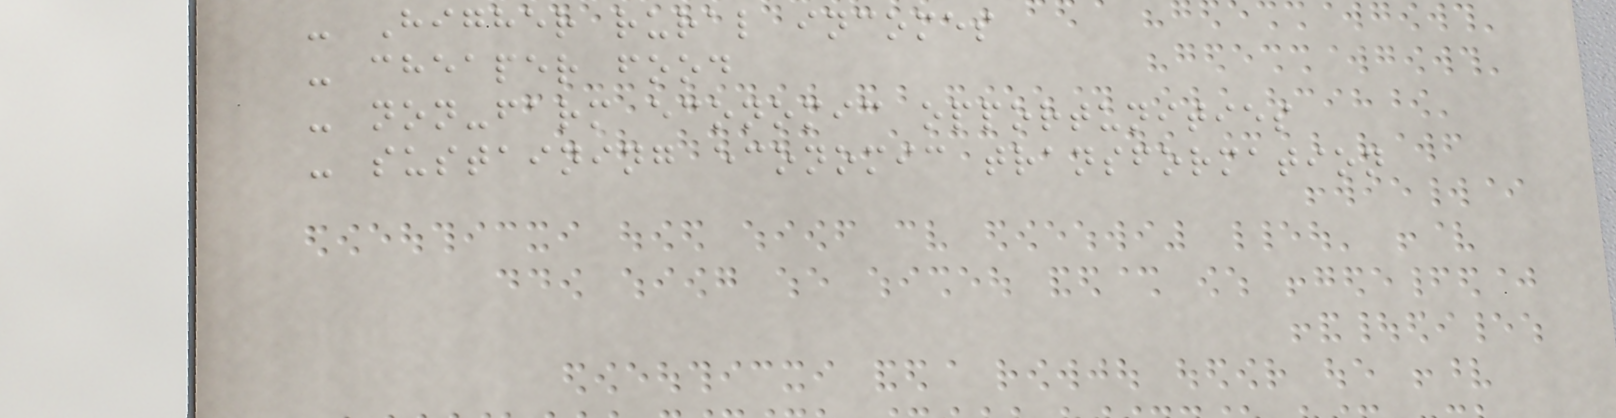- Higher rural incomes
- cheaper food
- non-farm economic opportunities
- sustaining economic transformation
